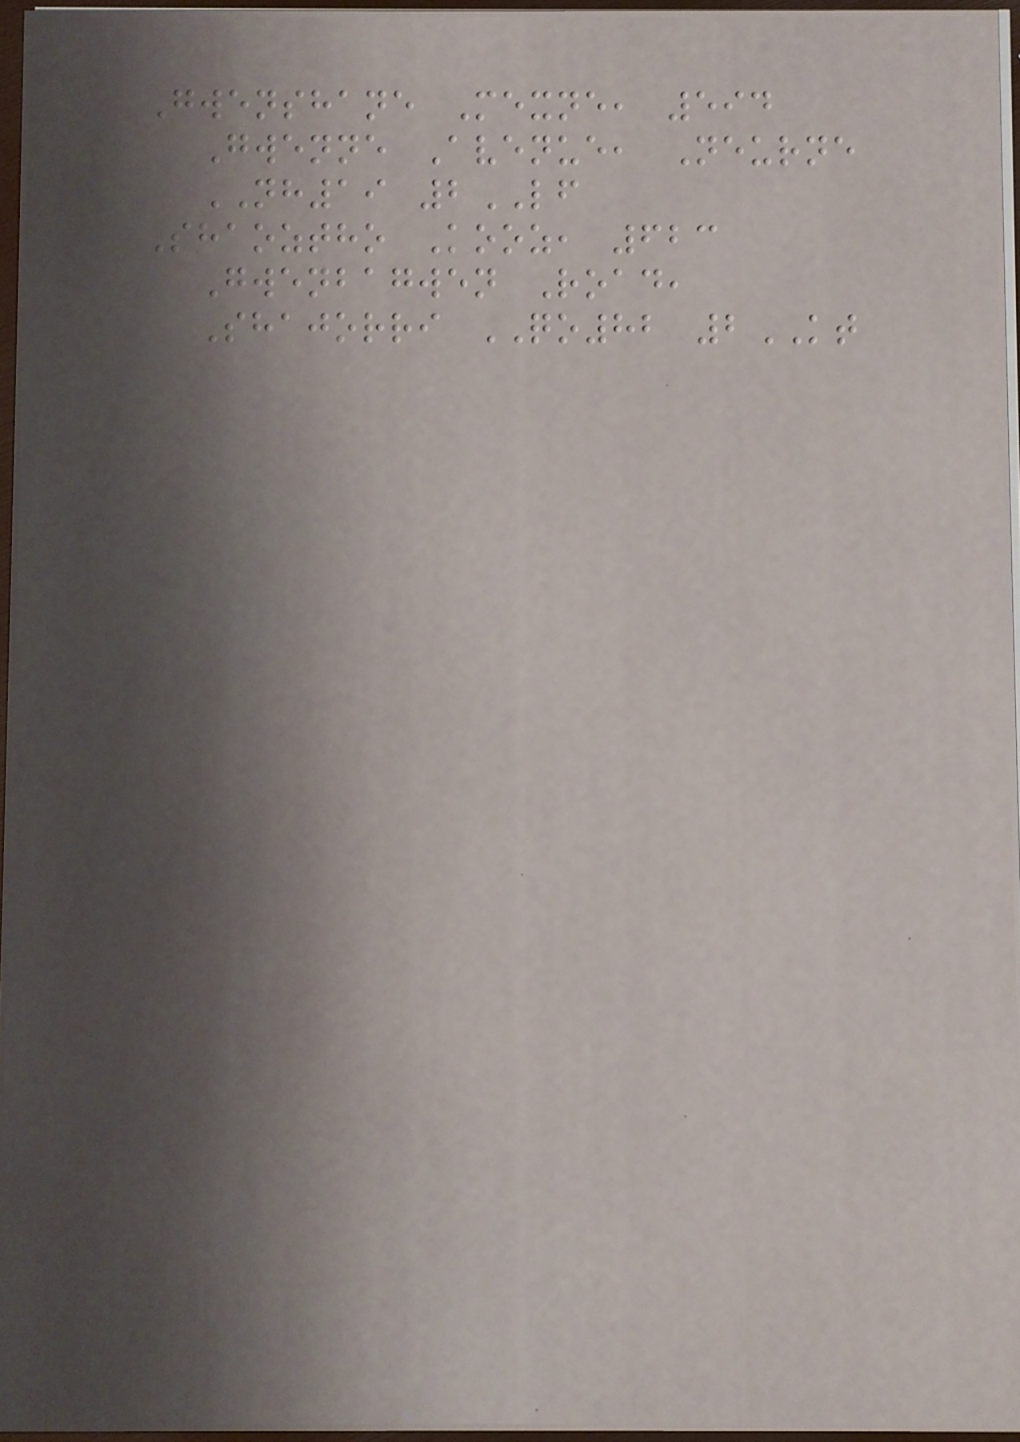Gwenshane Mexne, 594
Gwenne Avenue, Neurne
NH19 2LF
Shaoztho Kooz, 623
Gwenbagwen Road,
Shajorri QO82 2KT
